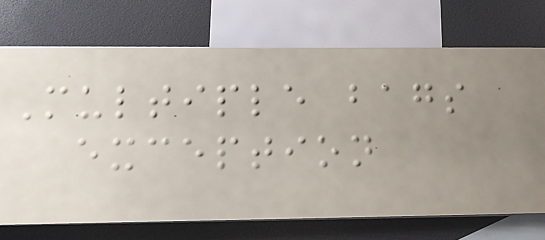Multiple bags
exception
